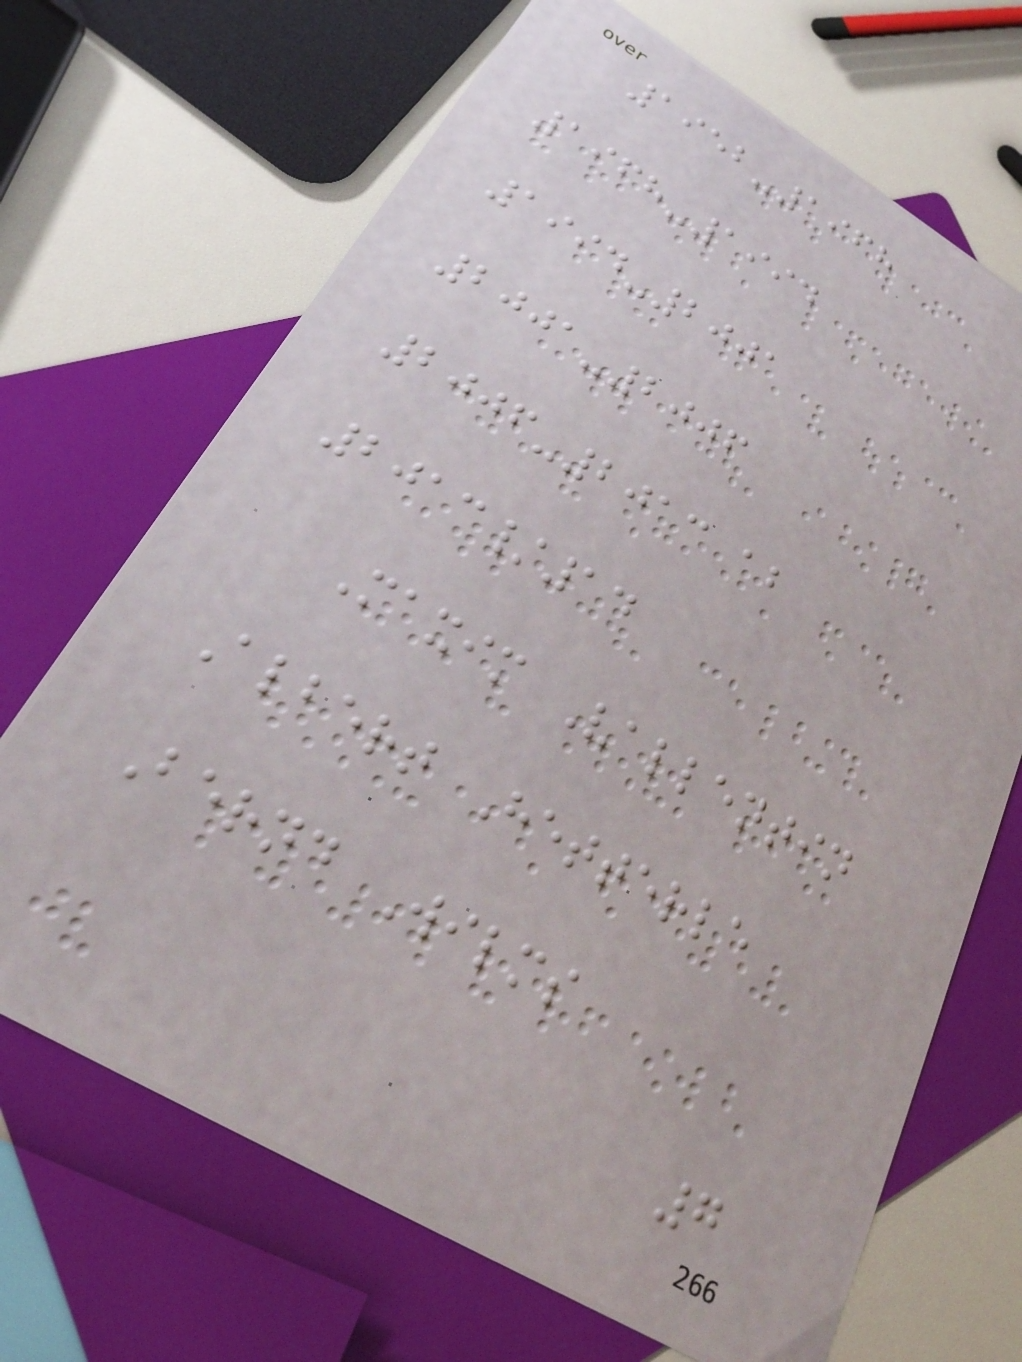1952-1968
1968-1994
1994-2001
2001-2006
2006-2013 ab
2013/14
Maxim Vallentin
Albert Hetterle
Bernd Wilms
7
